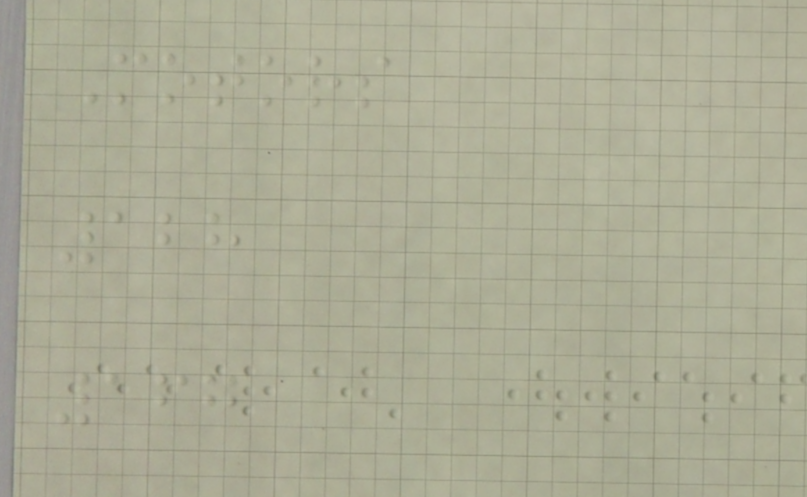Motors
128
167
